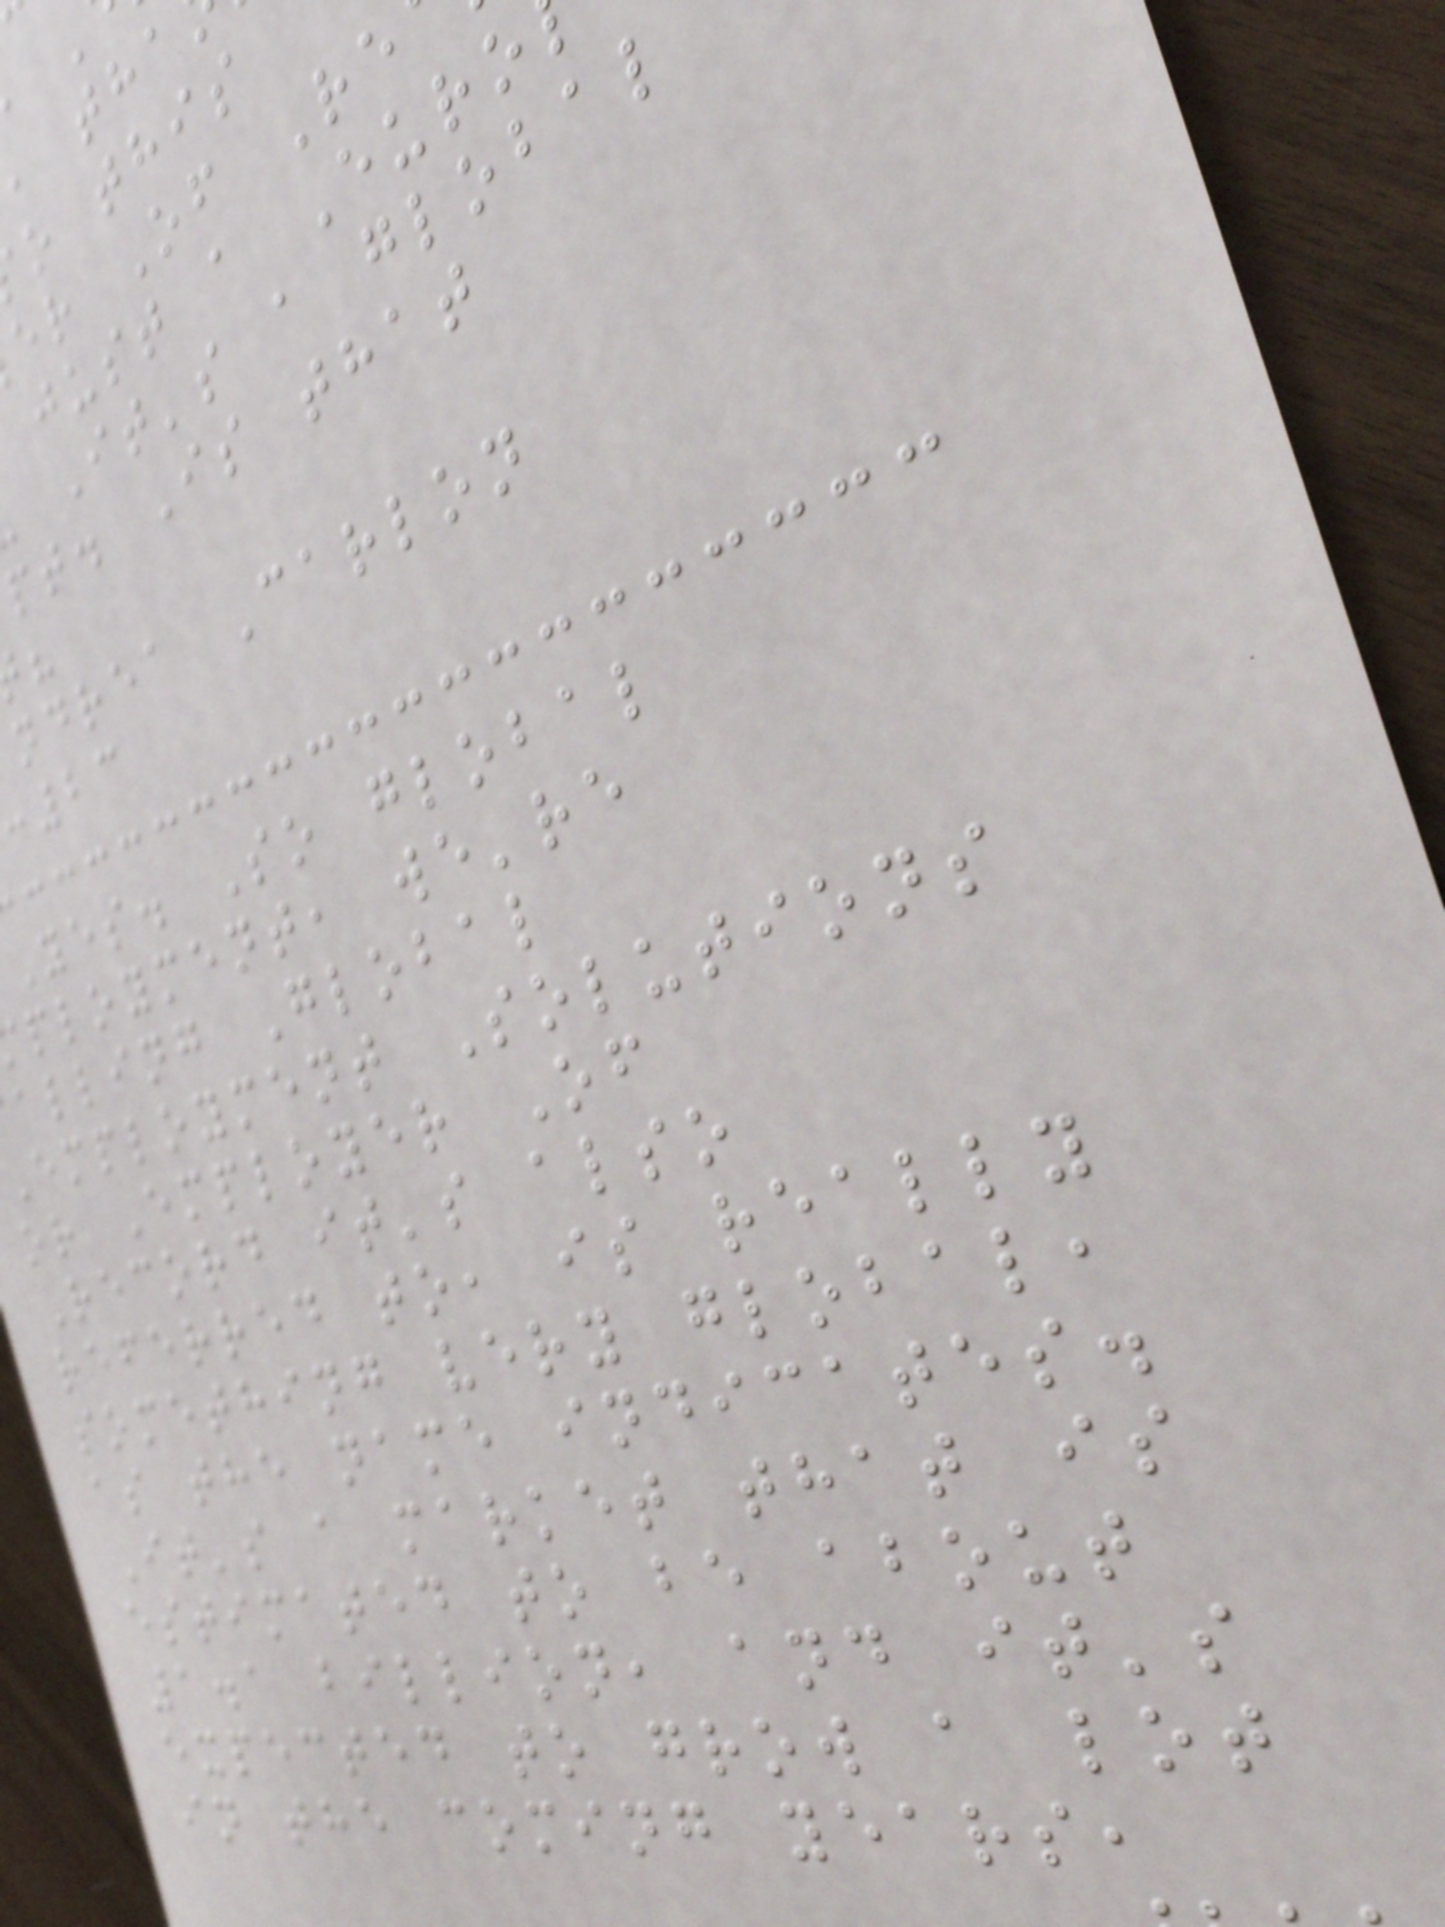, tha
o this
er Of Re
just a Euro
It's a global
pt. Is that
ndrea Carlon
Yes. So global
ployment, we're
alling Global
Employment Solutions
or Employer Of
Record it's also
referred to, is really
something very global,
as the name indicates.
It's a market that is
estimated to be about
1.1 billion, and it's
expected to grow a lot
in the coming years,
